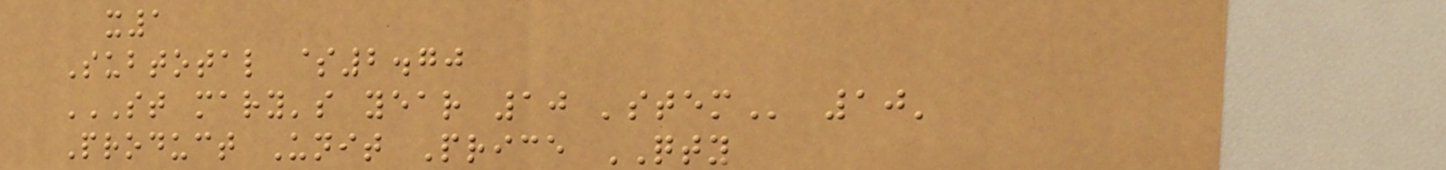x1
Subtotal $2.70
ST MARY'S YEAR 10 'STEM 10'
Product Unit Price QTY
